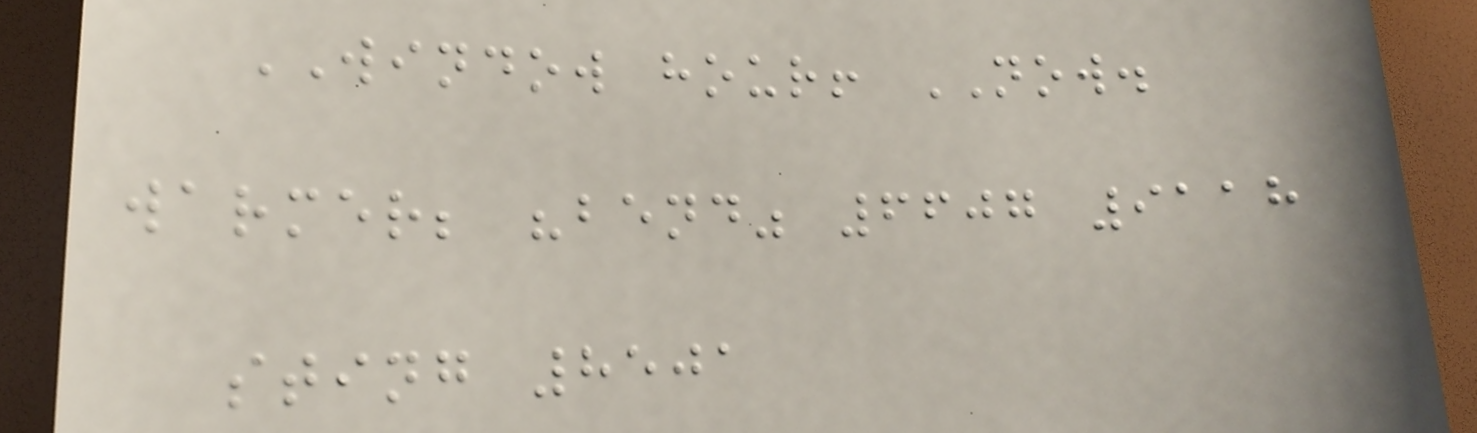WINDOW hour! NOW.
warmer; "bend" 6607 9118
sting 8501
